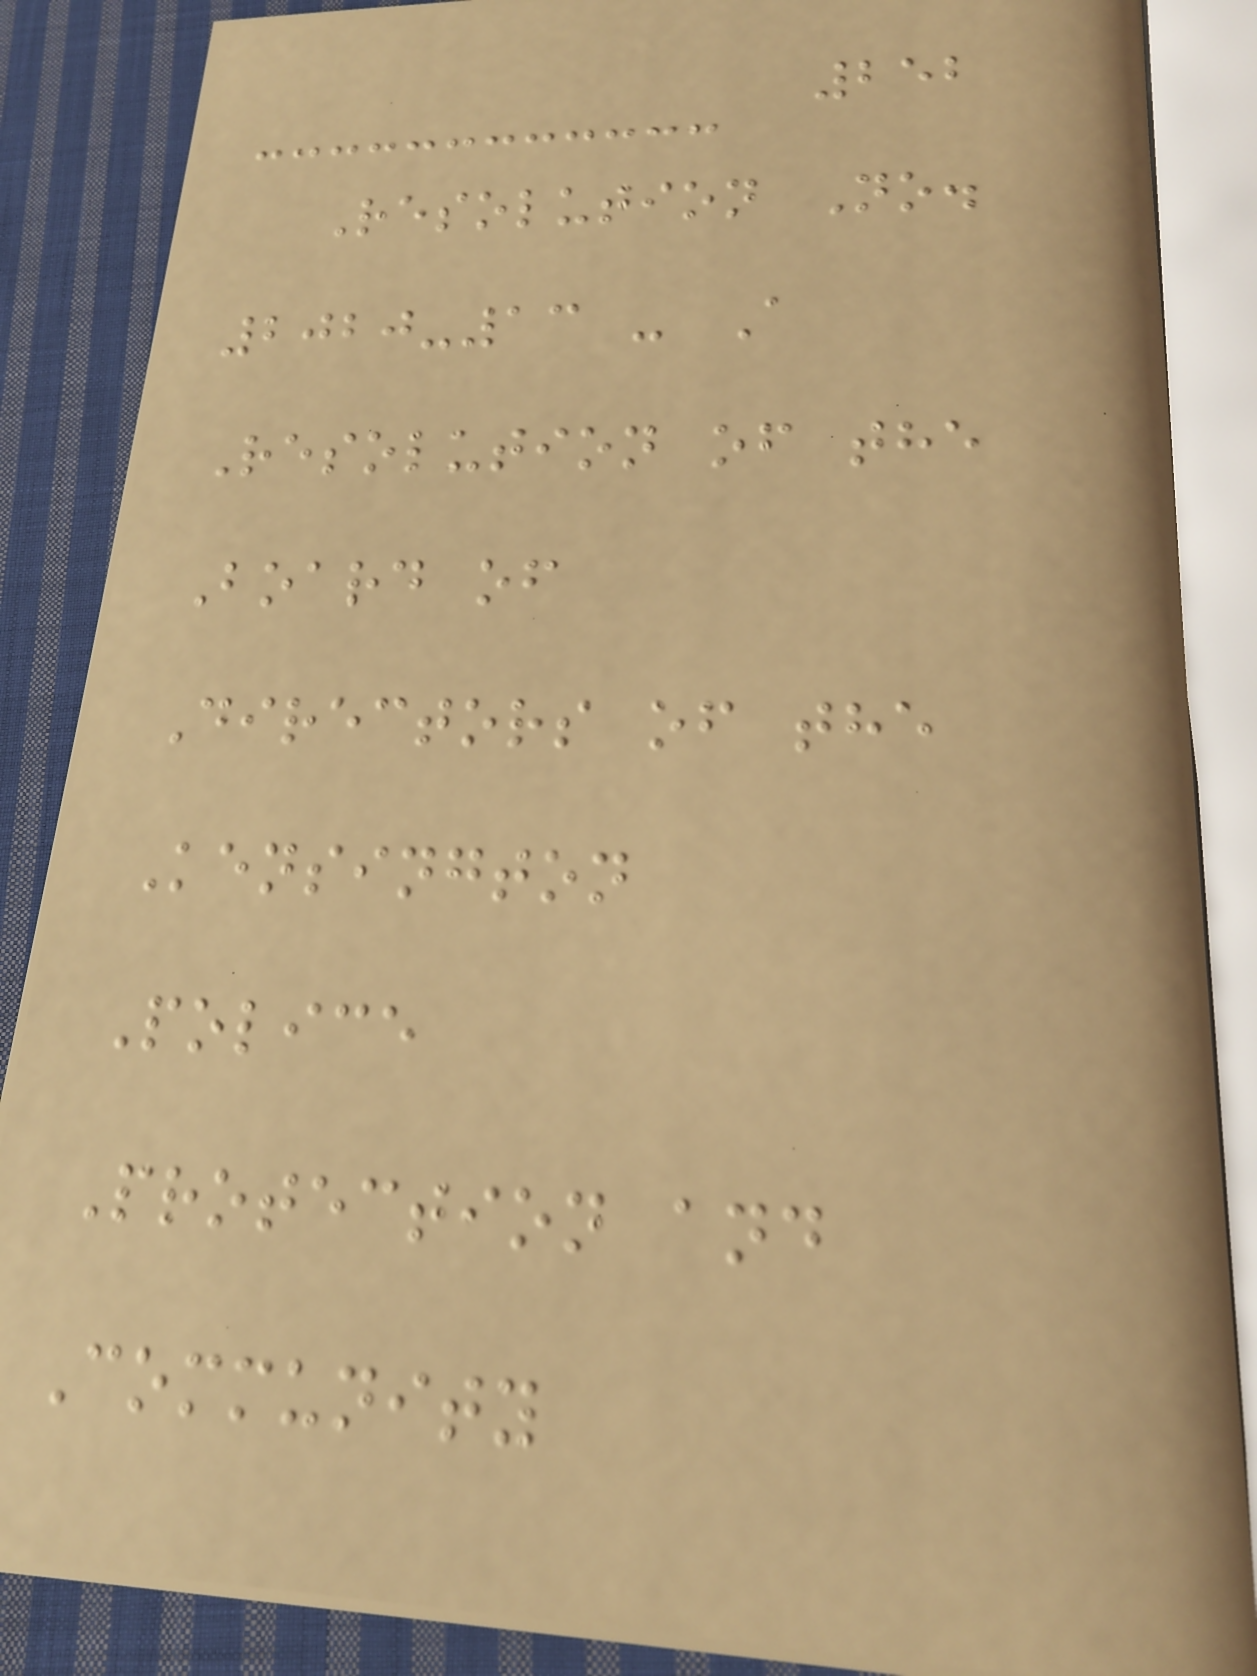252
Resolution No.
2020-13 - A
Resolution of the
Board of
Directors of the
Kensington
Police
Protection and
Community
